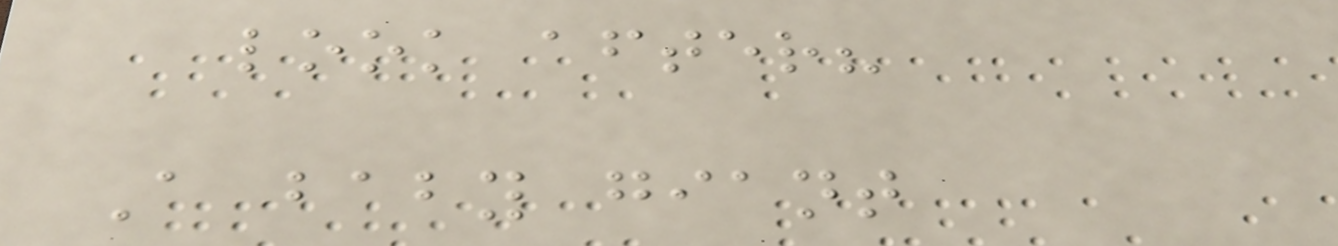look after?
A baby giant
